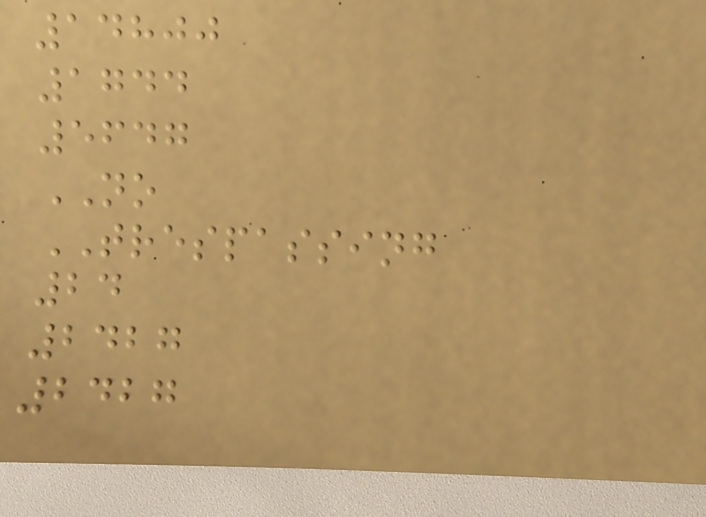14800
1744
5647
NO
TRESPASSING
24
2427
2427
